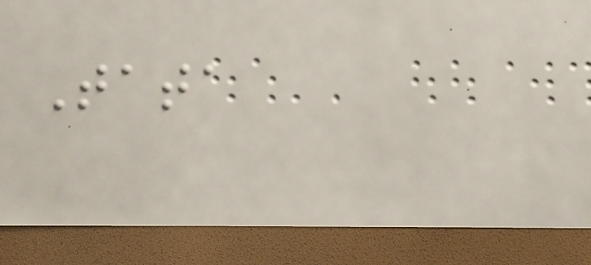Tata
